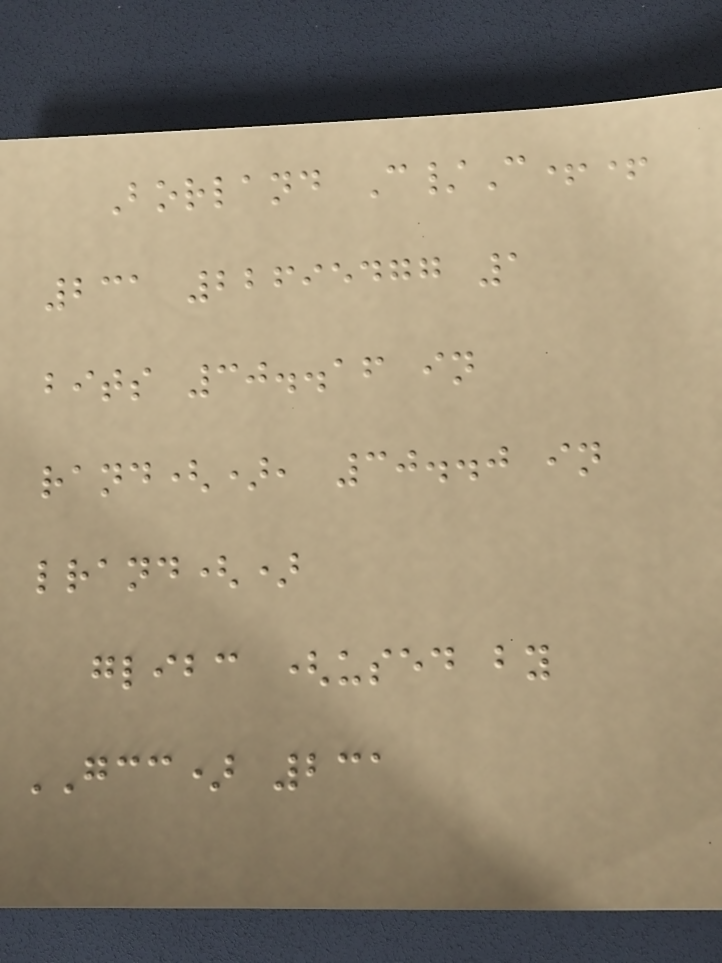Borland C/C++
231 22695477 1
bits 30..16 in
rand(), 30..0 in
lrand()
glibc (used by
GCC) 231
